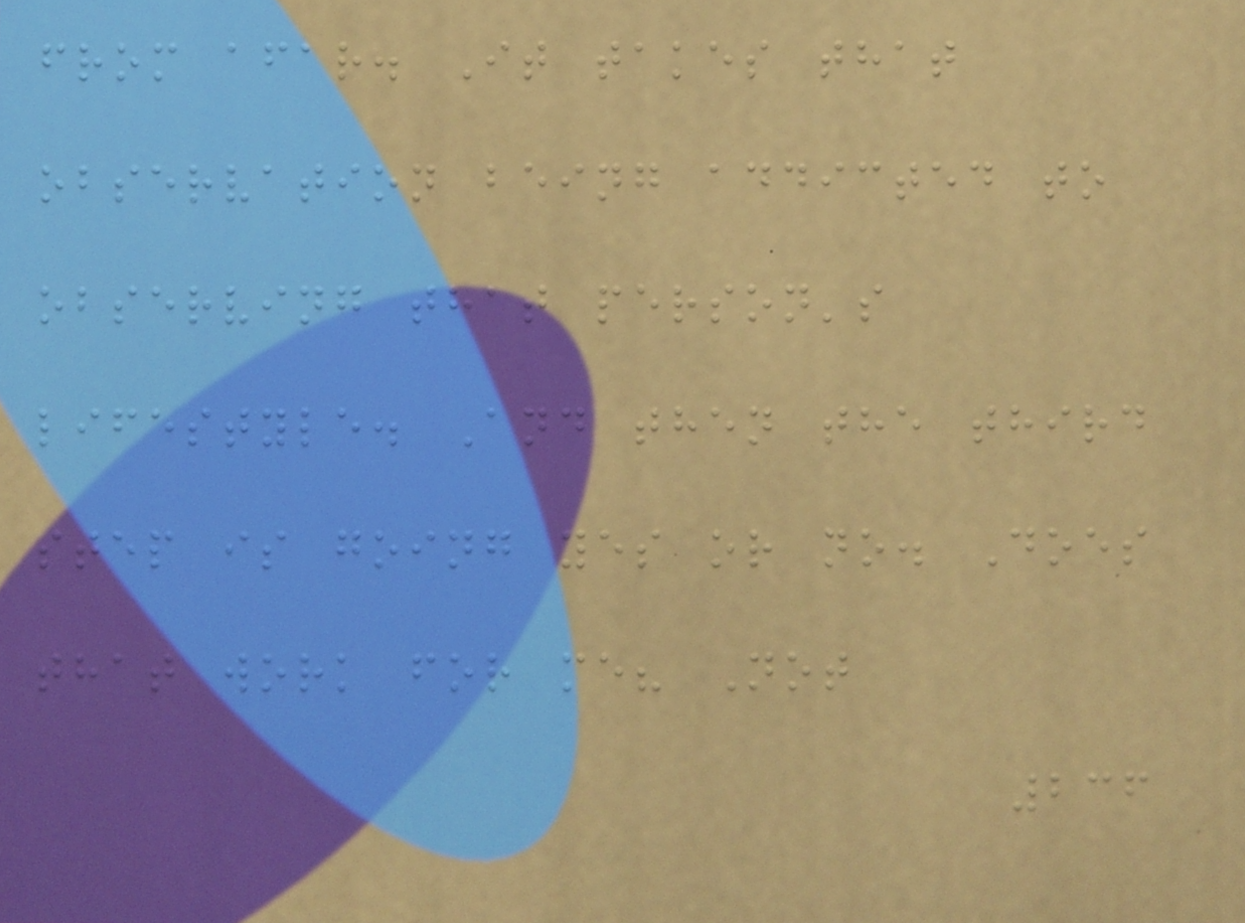from afar. It takes that
observation being addicted to
observing that person's
lifestyle. And then the third
step is going yes or no. Does
that work for me? Not
236
